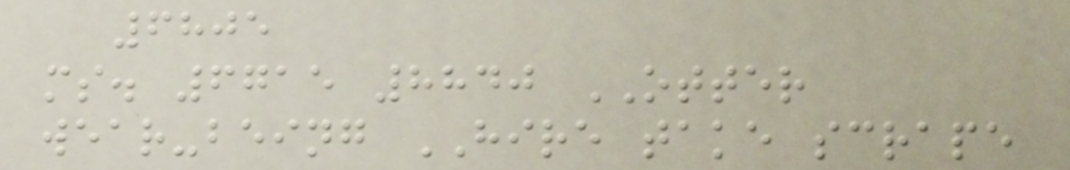6805
ms. 6715 8840 OTTER
wear-being HIRE take scrape
